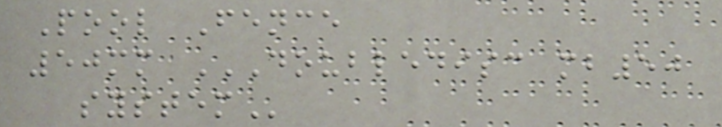Pool Fence
50mm DOUBLEDISC MB50
SYSTEM
